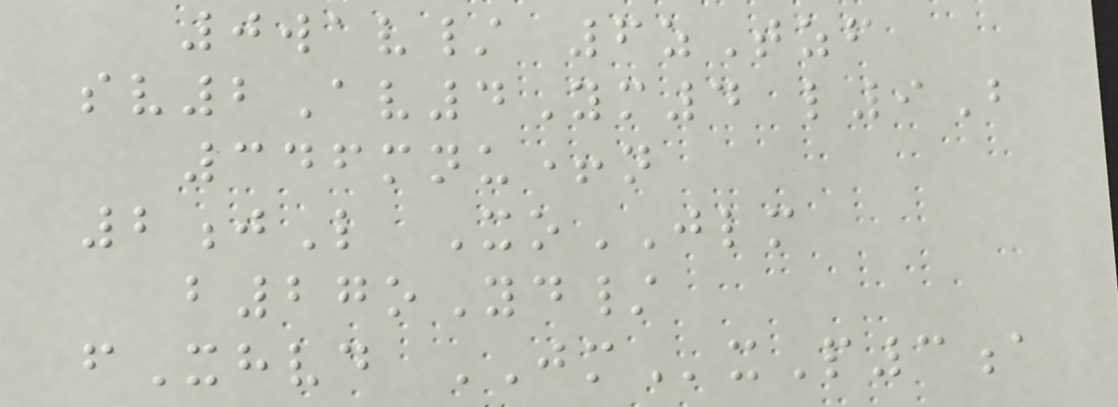0wav/ 6zTzf
sv2Av4Ym4 l9B
346mnu+n
2jL XoJLM
b27oYd/
fXhvd JMxP3a
